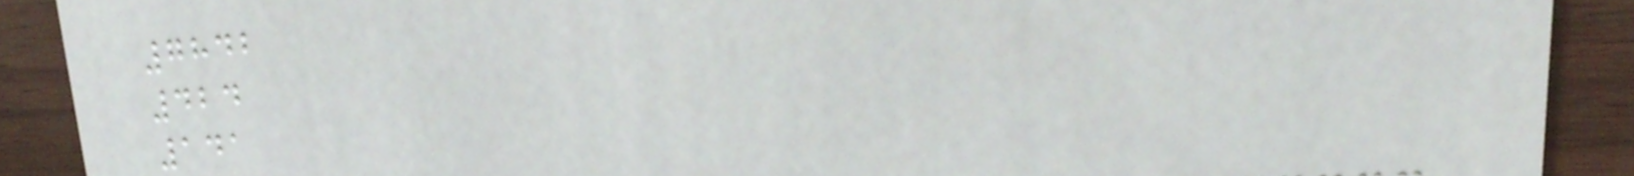7842
424
141
